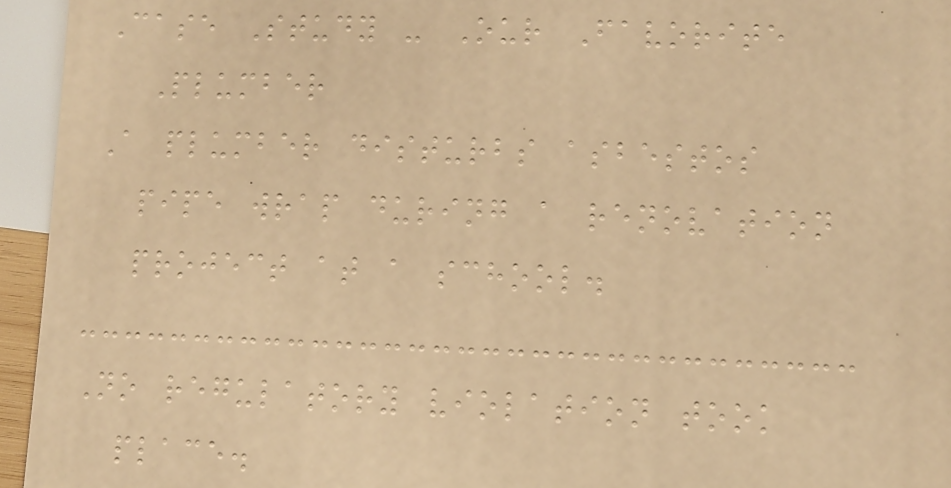Case Study - Our Favorite
Plumber
A plumber disturbs asbestos
pipe wrap during a renovation
project at a school.
No regulatory violation took
place.
